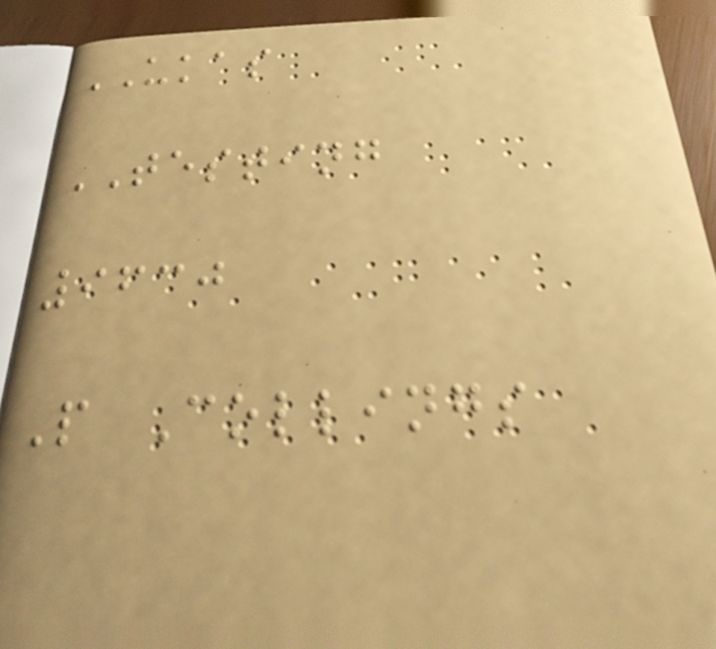UKAS
TESTING
9630
P Collings
